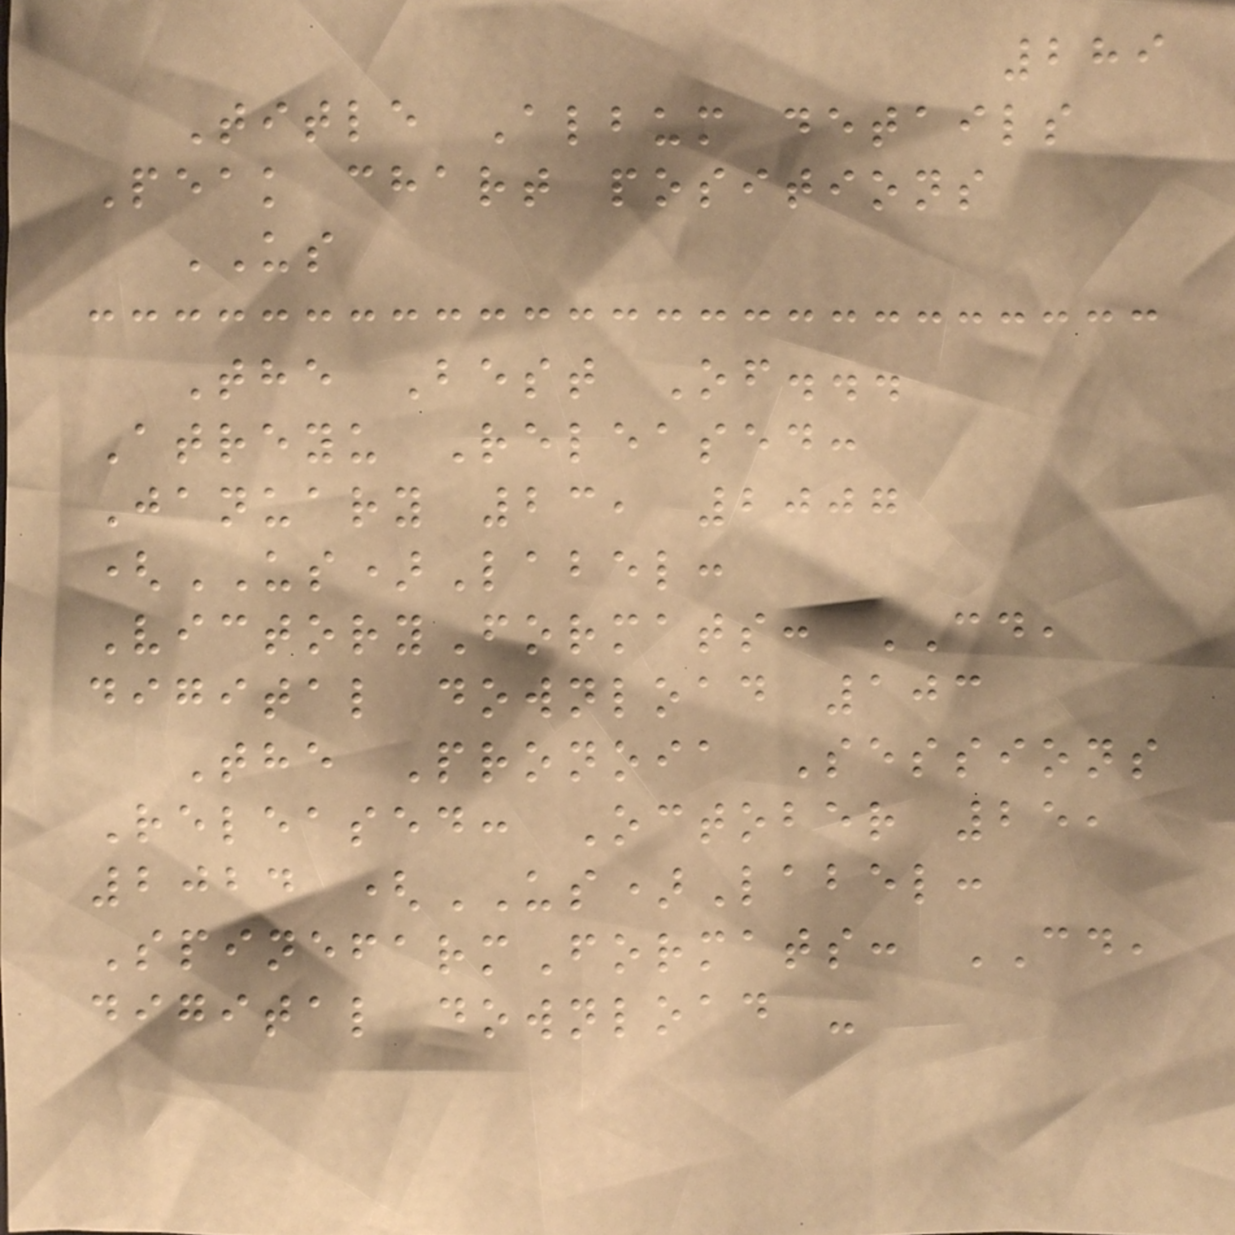289
Title Album details
Peak chart positions
US
The Best Of...
Atreyu Released:
January 23, 2007
(US)Label:
VictoryFormats: CD,
digital download 103
The Pronoia Sessions
Released: October 25,
2024 (US)Label:
SpinefarmFormats: CD,
digital download -
